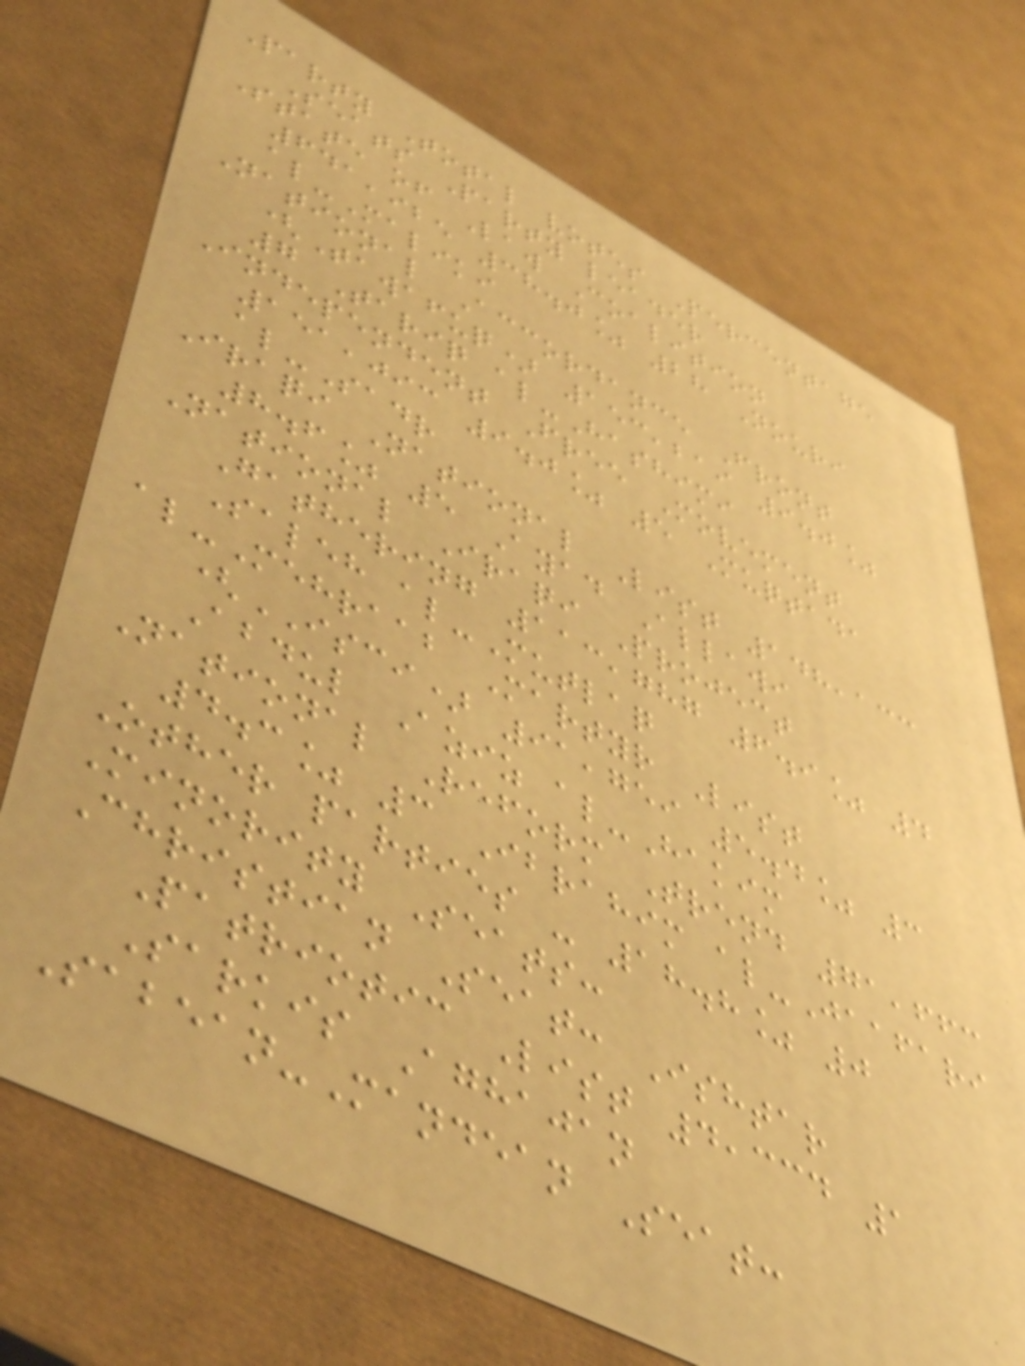Party Total votes Percentage
Seats Party leader
State of Law Coalition
641,925 38.0% 28 Nouri
al-Maliki
National Accordance Front
(Tawafuq) 153,219 9.0%
7 Tariq al-Hashimi
Independent Free Movement
151,093 9.0% 5 Muqtada
al-Sadr
Iraqi National List 148,133
8.6% 5 Ayad Allawi
National Iraqi Project
Gathering 113,787 6.9% 4
Saleh al-Mutlaq
al-Mehraab Martyr List
(ISCI) 91,759 5.4% 3
Abdul Aziz al-Hakim
National Reform Trend 71,663
4.3% 3 Ibrahim al-Jaafari
Other parties - 18.8% 0
Minority Seats:
Christian Seat: Ishtar
Patriotic List 4,334 1
Sarkis Aghajan
Sabean-Mandean Seat:
